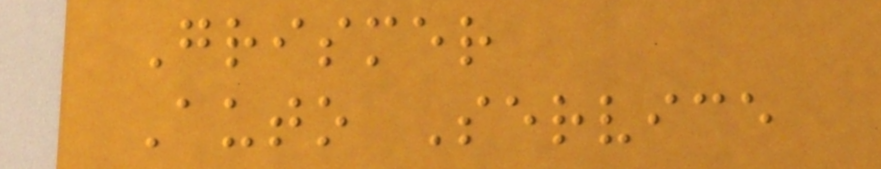Grismer
Auto Service
